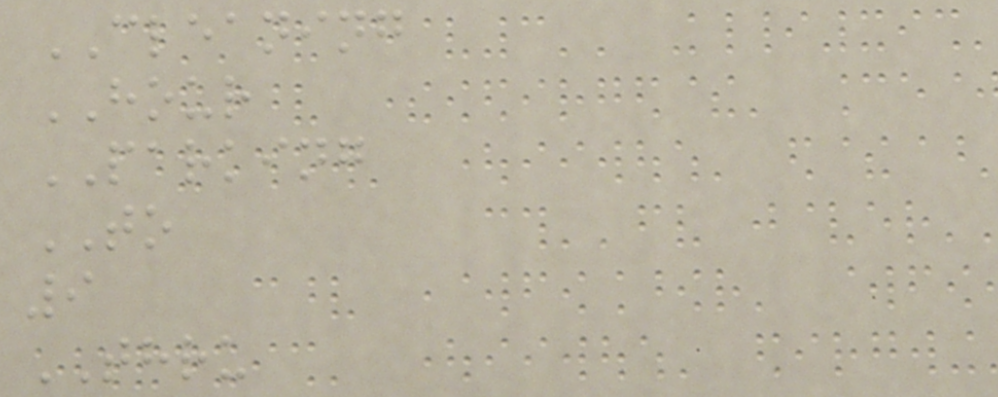CLEANING
HOUR
PARKING
TO
9
THRU
